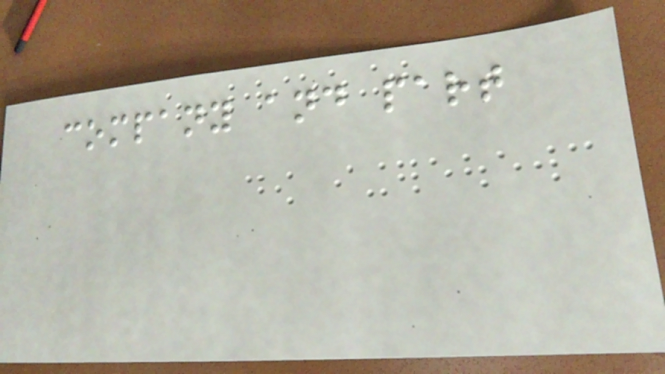company and part
